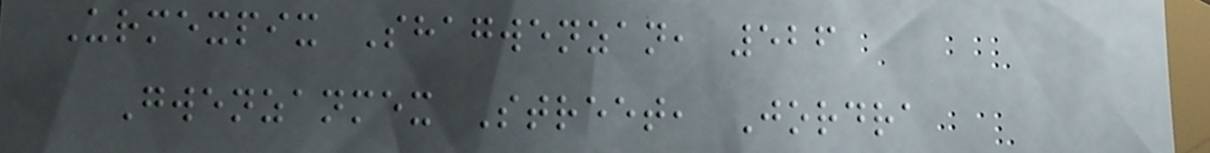Urmexpix Shagwenzan, 526
Gwenzanmex Street, Jordra
